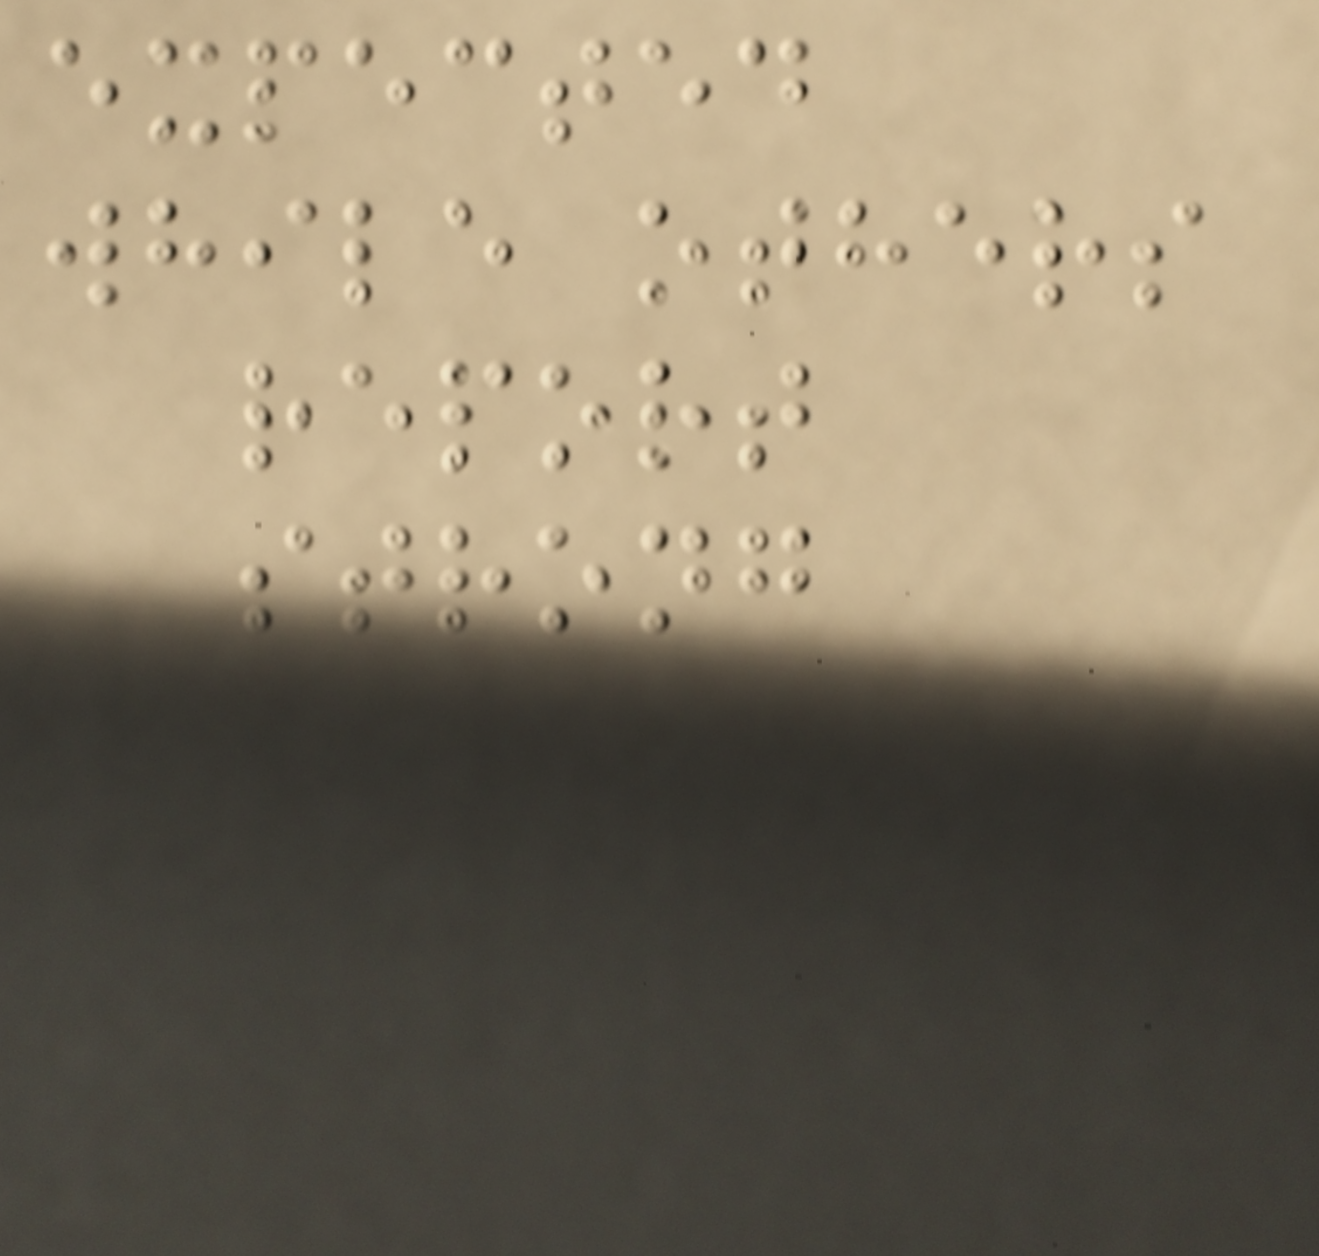expected
while others
report
strong
